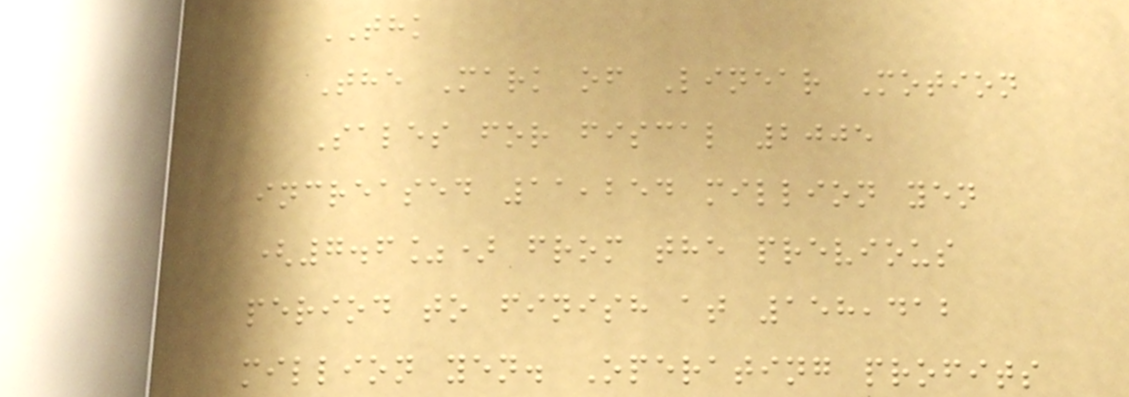THK
The Mark of Linear Motion
Sales for fiscal 2005
increased 11,254 million yen
(7.6%) from the previous
period to finish at 158,412
million yen. Operating profits
